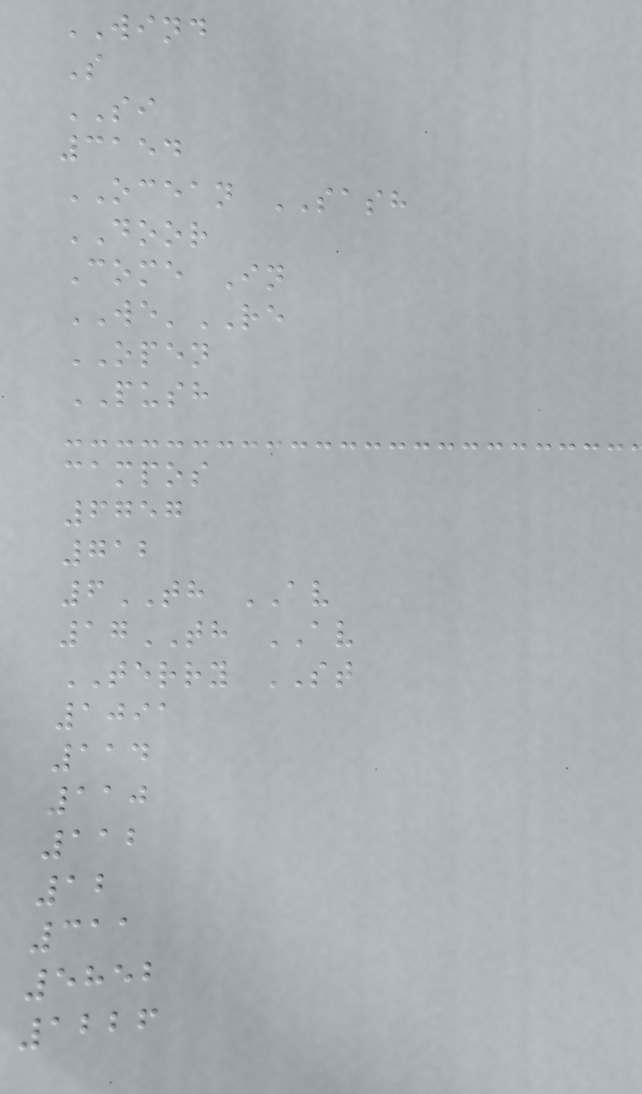WIND
S
SI
3154
OCEAN SASH
DOOR
Come In
WE'RE
OPEN
PUSH
campos
6757
712
6TH AV
17TH AV
TERRY ST
1091
114
110
112
12
311
5852
1226
